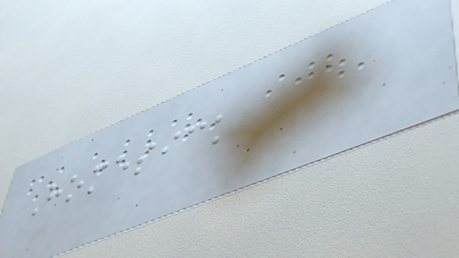Homesick
